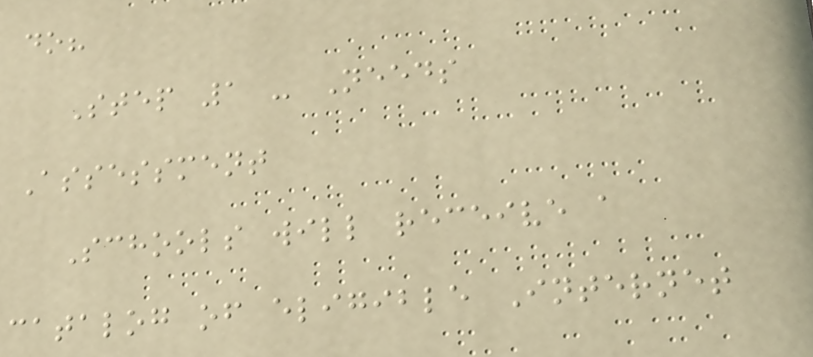do?
Step 1 - Needs
Assessment
Schools will receive a
catalog of eligible Internet
